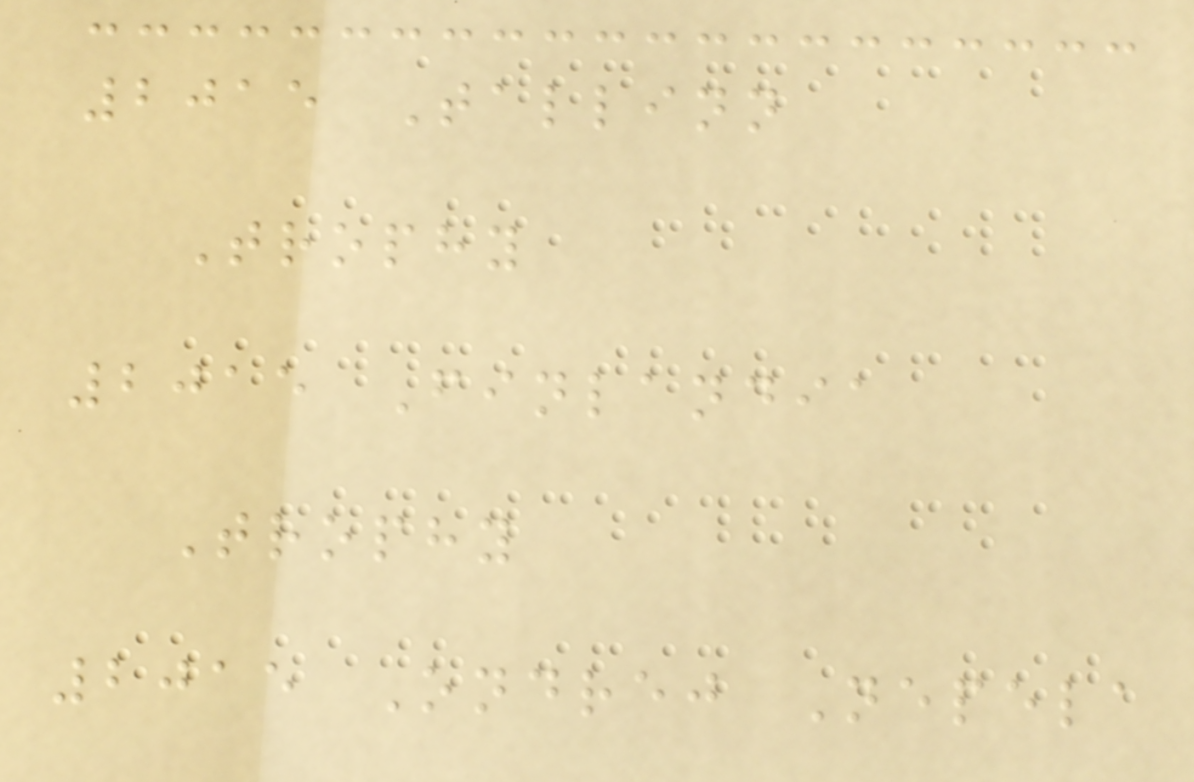2015 Tallinn
Trophy
2015 Finlandia
Trophy
2015 Ondrej Nepela
